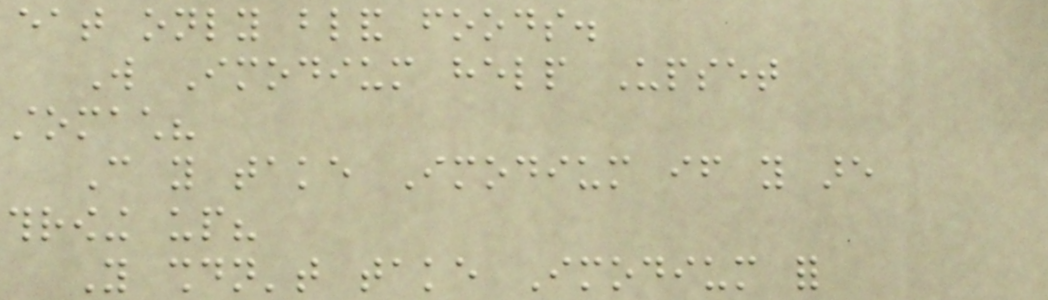eat only bland foods.
Will Imodium help Upset
stomach?
Can you take Imodium if you are
throwing up?
You shouldn't take Imodium for
